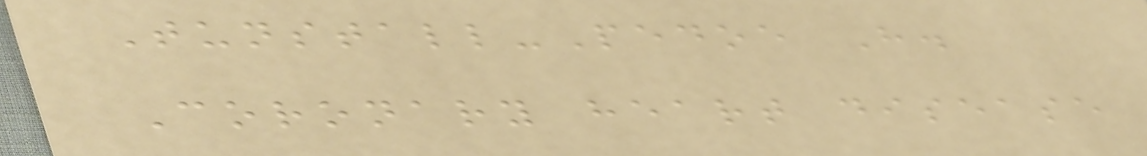Tunstall-Pedoe H.
Coronary heart disease
